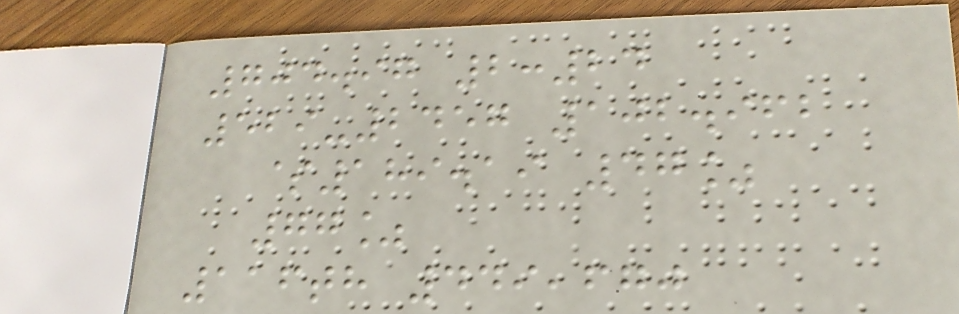704.97 2:24
529-2457 102.962
$189.19 47%
77%
116th 449,670
